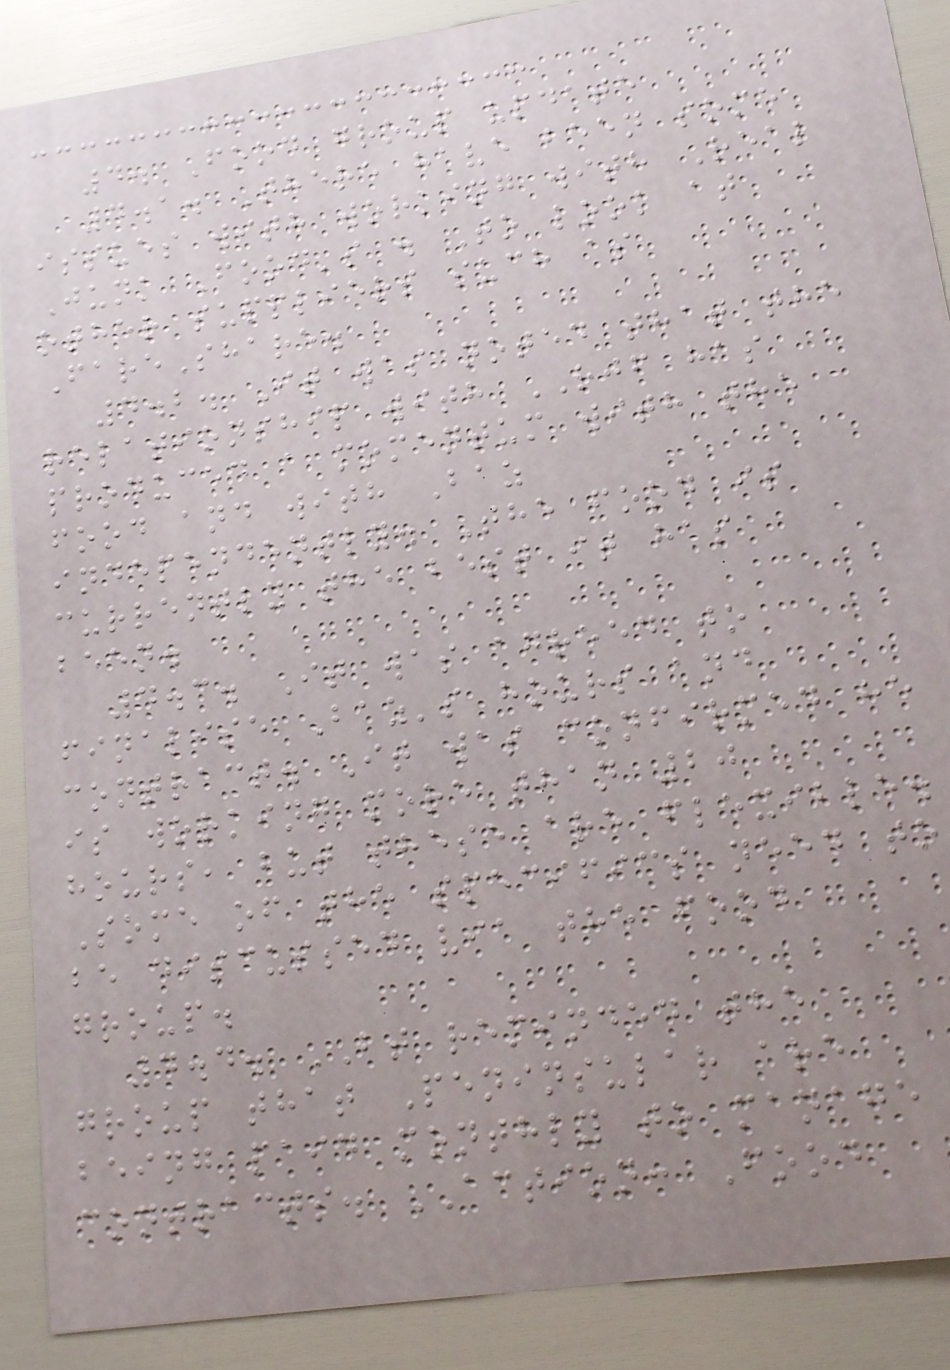4. Food group update
4.1. There have been some
issues with working with Real
Junk Food's . To look at
other suppliers such as
FareShare.
4.2. It was noted that the
relationship with RJF has
produced a momentum with the
food and with Baz
independently. The food is
currently the best it has
been.
4.3. It was agreed to
finalise Baz's hours and
contract. It was confirmed he
is working more than 20
hours, but these are flexible.
Some of the specifics need to
be discussed via the food
group.
4.4. BT reminded the
group that Peninsular are
being paid monthly to manage
contracts. ACTION: Food
